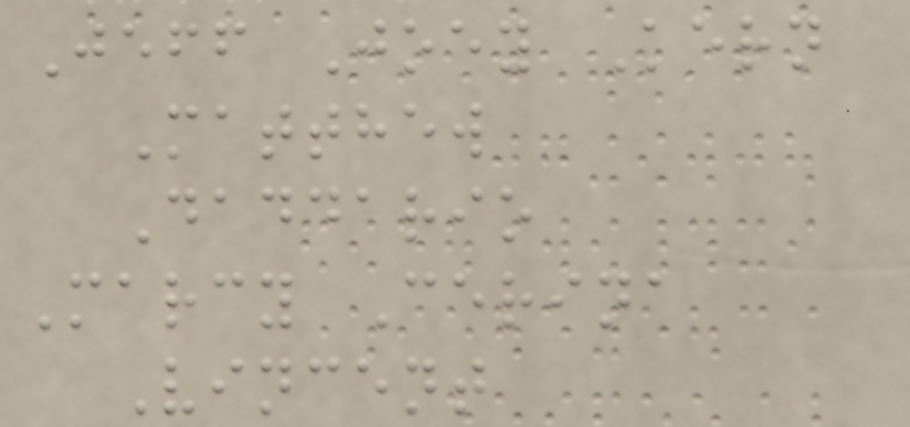Jeff Joey Kern
Matthew
Daddario
Marcy Cerina
Vincent
